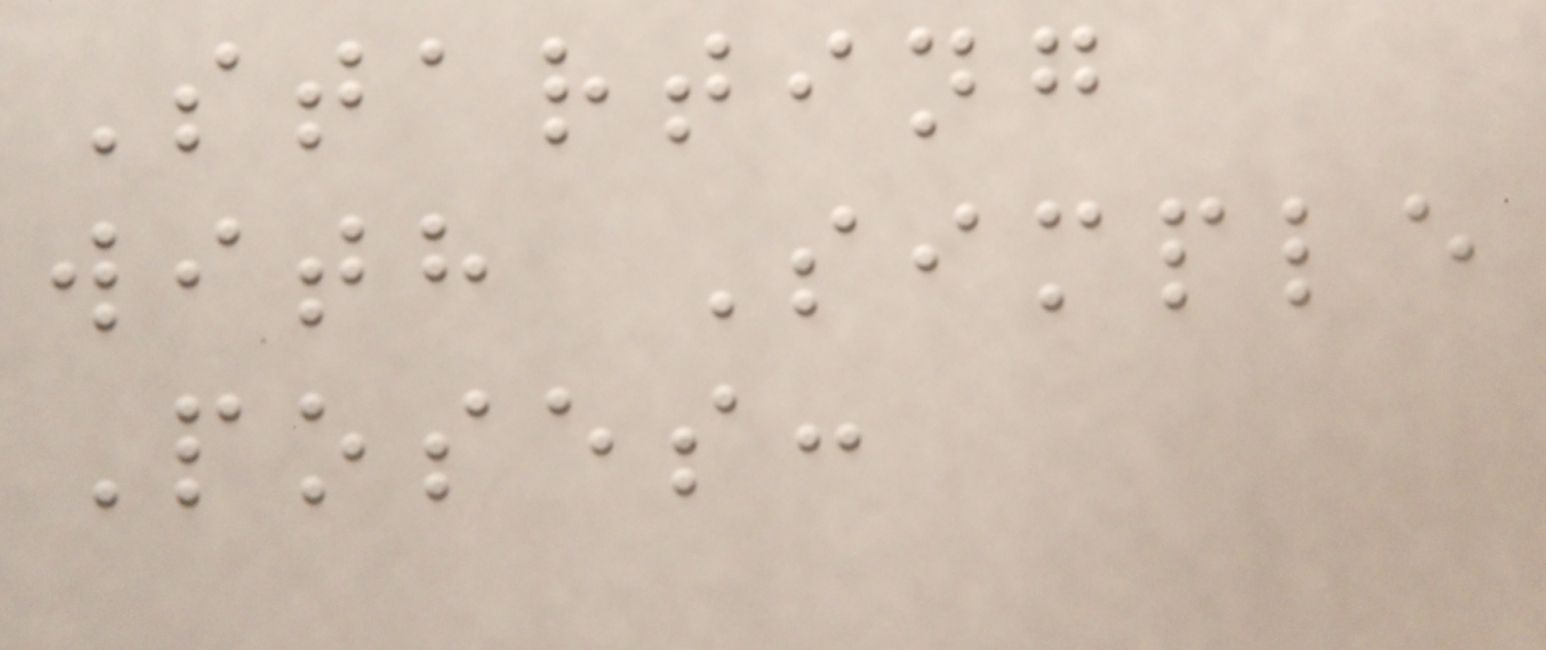Starting
with Simple
Poses:
